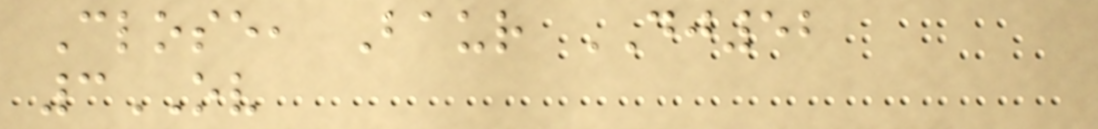Close, Baur DJ52
3OV
